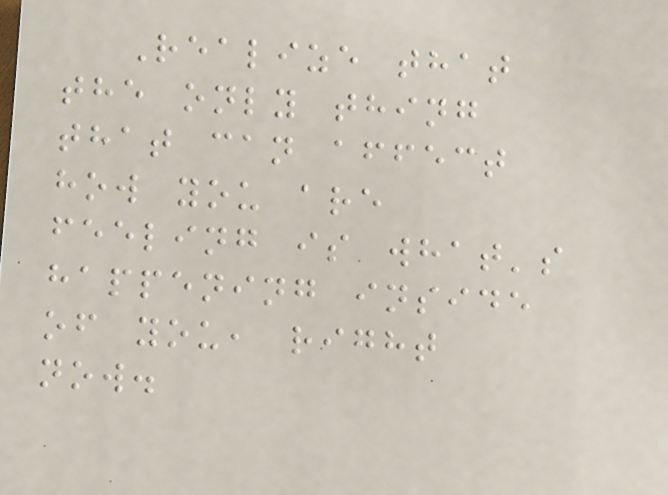Realize that
the only thing
that can affect
how you are
feeling is what's
happening inside
of you, right
now.
